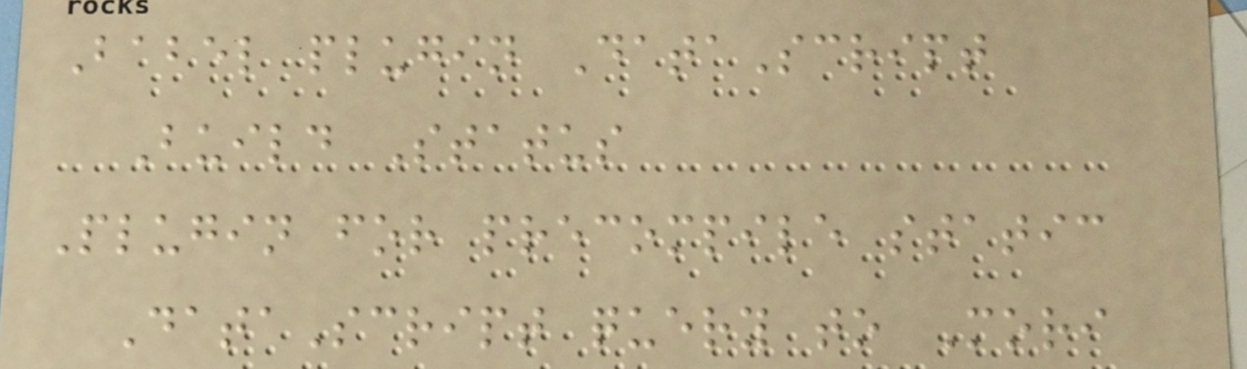Babel plugin DataScript
Build Status
Plugin for precompile static
DataScript query to Mori
